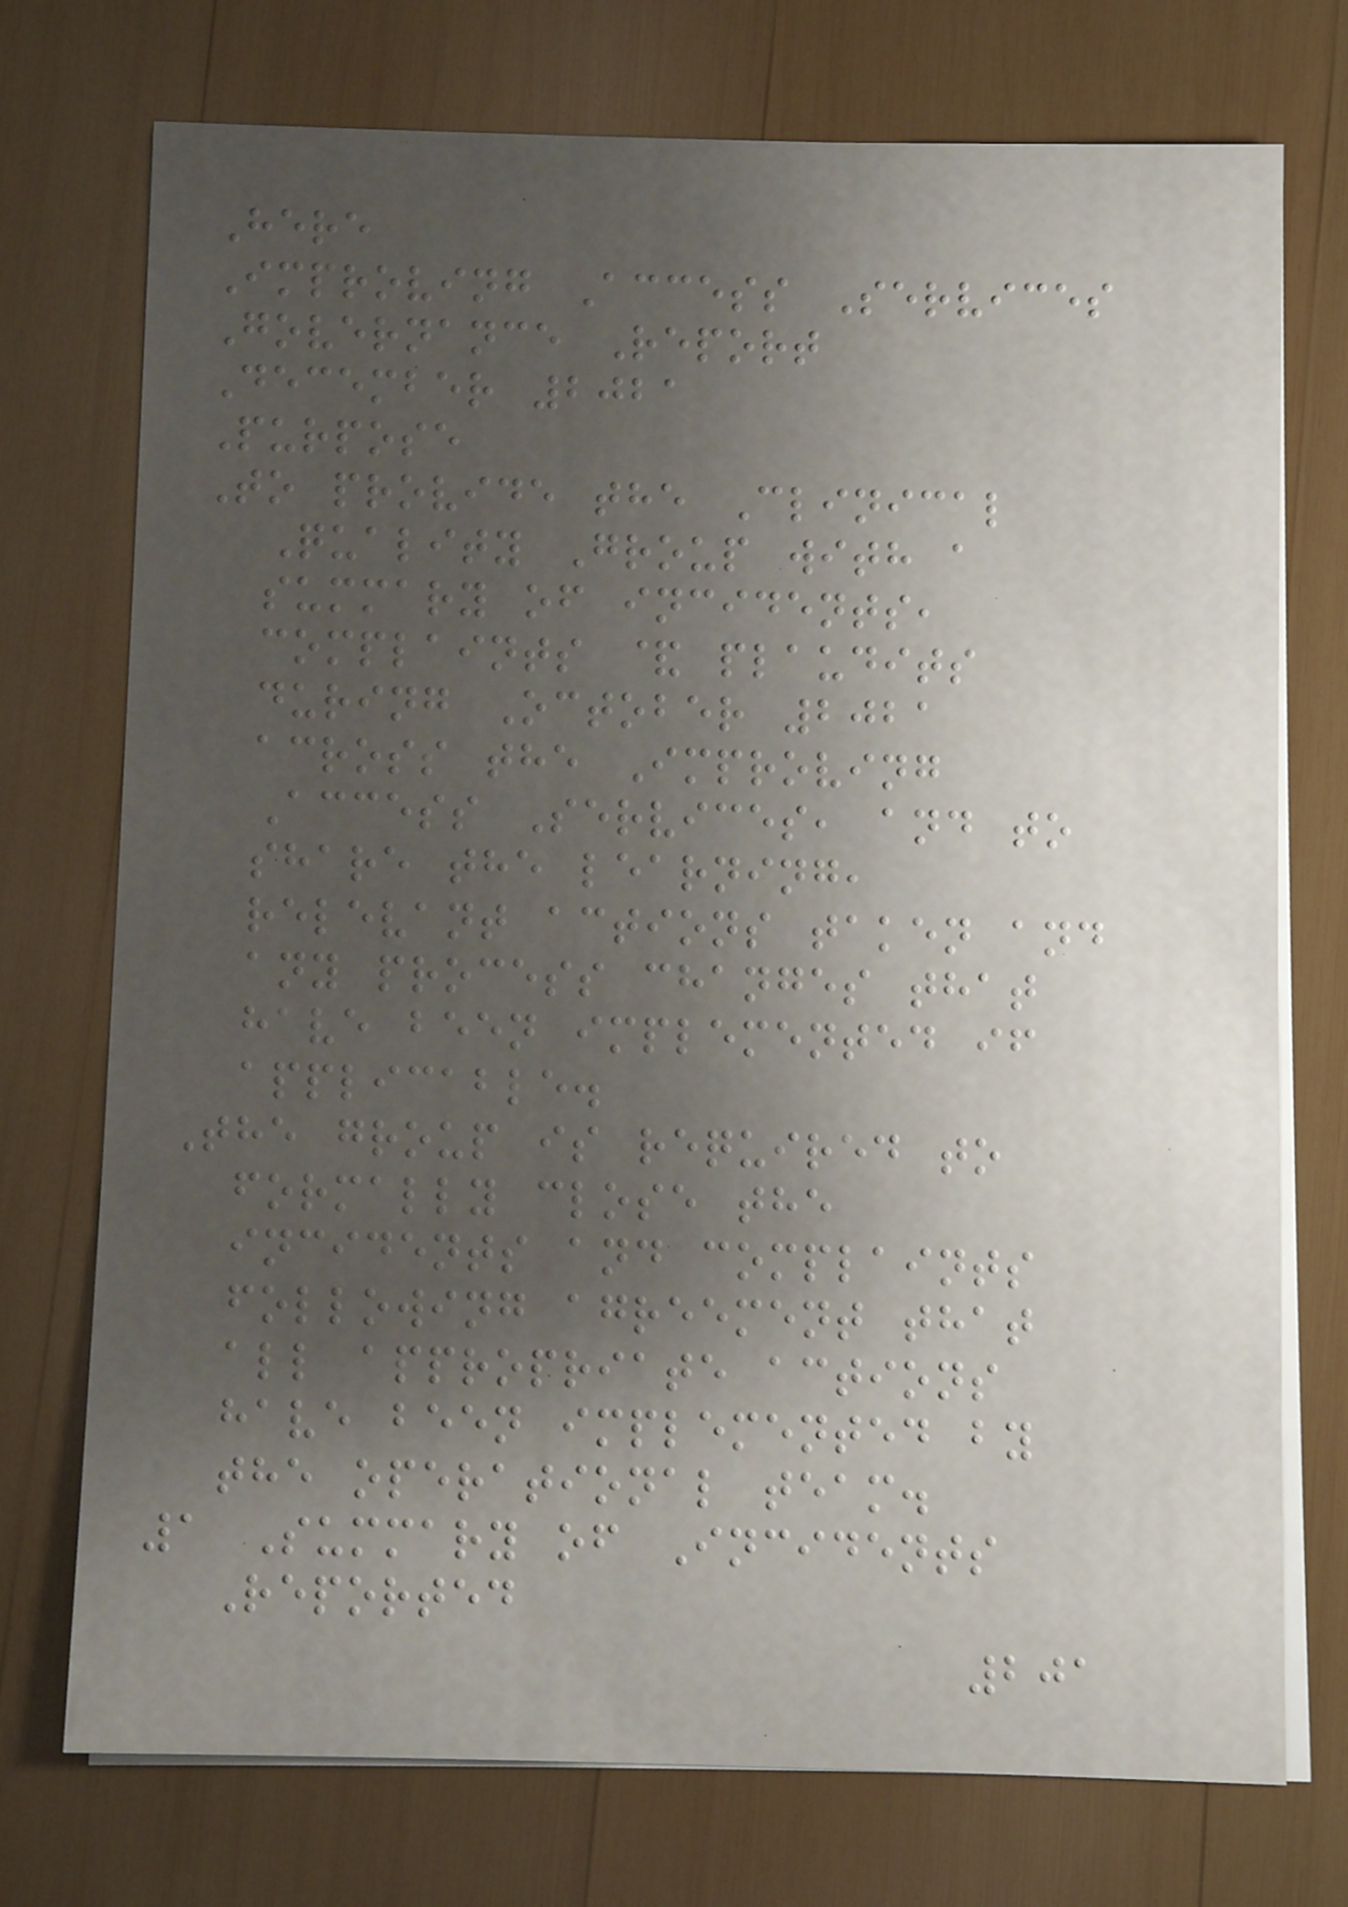Here
Improving Access Services
Governance Report
December 2021
Purpose
To provide the Clinical
Quality Group with a
summary of incidents,
complaints & plaudits
during October 2021
across the Improving
Access Services, and to
share the learning,
relevant actions taken and
any process changes that
have been implemented if
applicable.
The group is required to
formally close the
incidents and complaints
following agreement that
all appropriate actions
have been implemented by
the operational team.
1 Summary of Incidents
Reported
201
